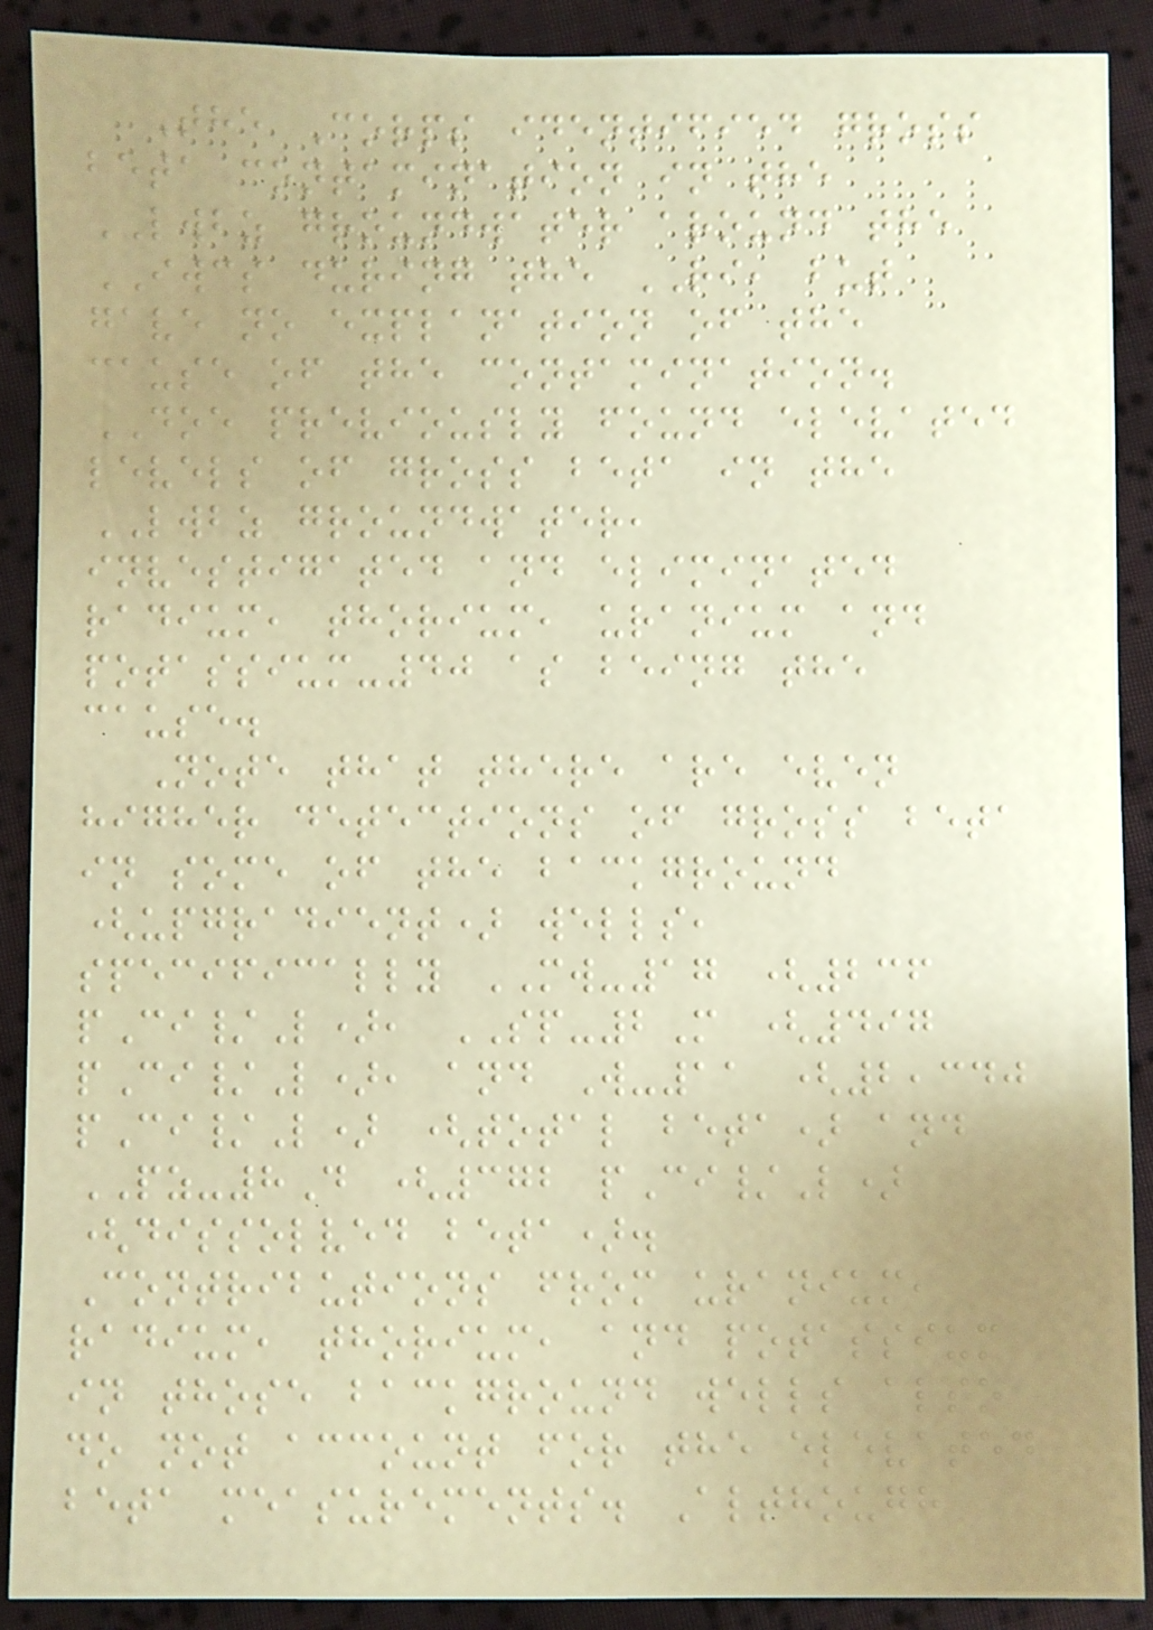The Corps identified gross
beta contamination in the
LWBZ groundwater around the
IWCS during the RI, but
gave no explanation of the
cause of the contamination.
DOE previously found elevated
levels of gross beta in the
LWBZ groundwater,
investigated and eliminated
radium, thorium, uranium and
potassium-40 as being the
cause.
Note that there are even
higher detections of gross beta
in some of the background
(upgradient) wells,
specifically MW-17 (236
pCi/L), SP-2M (497
pCi/L), and W-11 (2,340
pCi/L) (total beta) and
PZ-8D (372 pCi/L)
(dissolved beta).
Contributions from uranium,
radium, thorium, and potassium
in those background wells also
do not account for the elevated
beta measurements. Although
